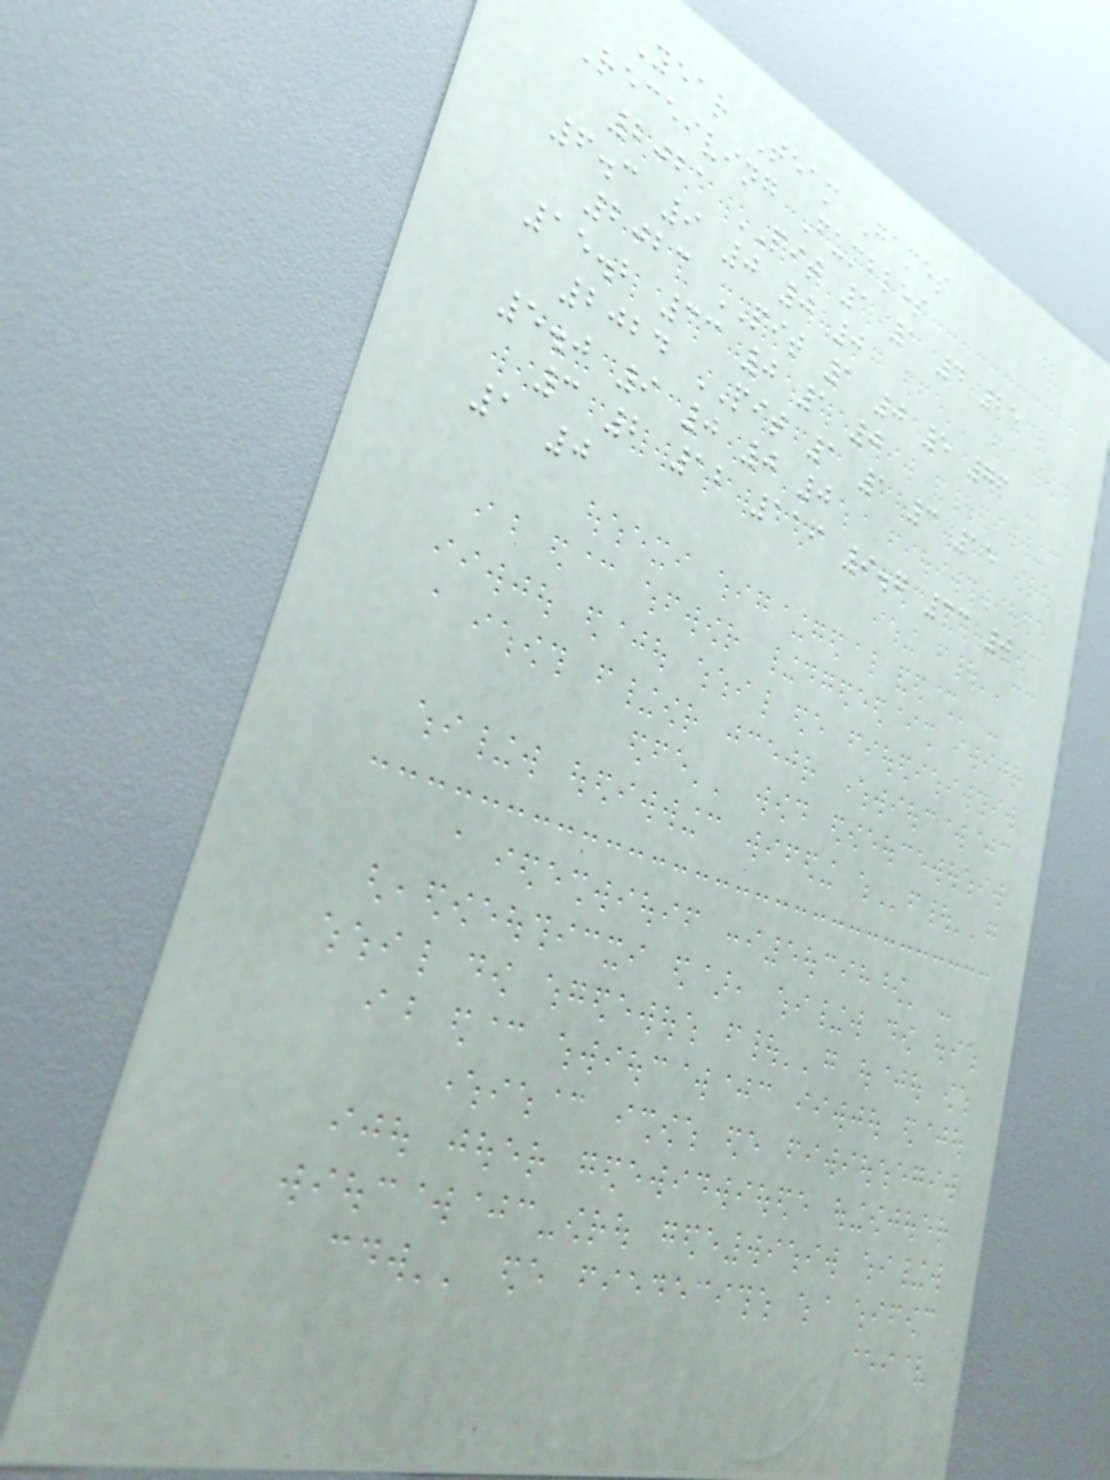Year Team Games
Receiving Fumbles
2021 PIT 1 1 4 25
6.3 9 0 0 0
2023 PIT 1 0 5 76
15.2 33 0 1 0
2024 PIT 1 1 3 15
5.0 9 0 0 0
3 2 12 116 9.7 33 0
1 0
